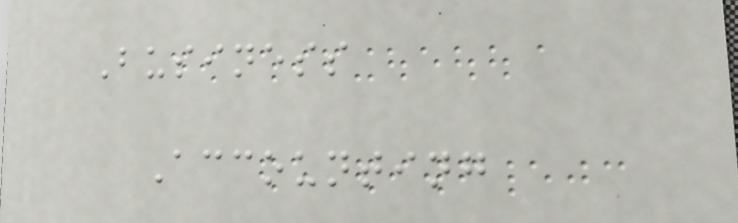Business
Accounting
